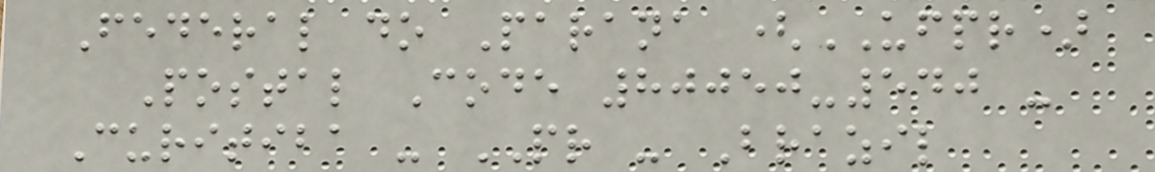Federal do Parana (UFPR)
Postal Code 80050-540 -
Curitiba - PR - Brazil
